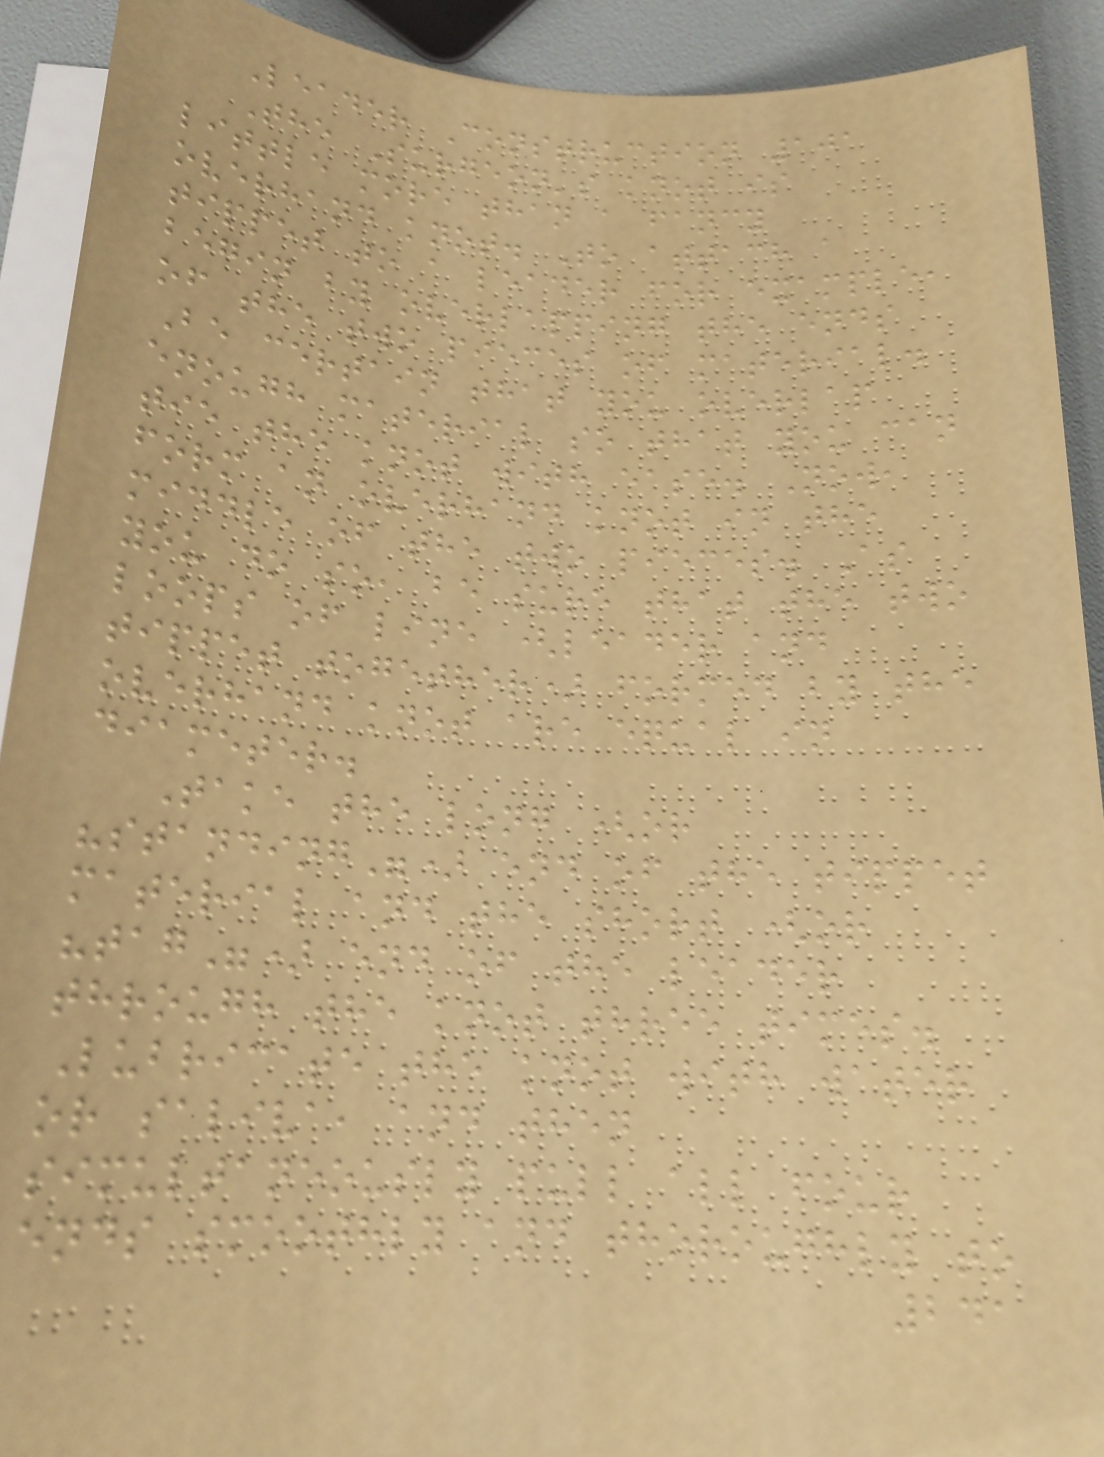Leader Construction 101
The Surgeon's knot is
little more than a fancy
overhand knot. To attach a
tippet to a leader for example,
begin by overlapping the ends
of the two pieces of material.
Be certain that you overlap
enough material so that you can
tie the knot with ease. Now,
form an overhand knot in the
middle of the two pieces. As
you do so, be sure that the two
loops of line (leader and
tippet together) formed by the
overhand knot are equal in
diameter.
Take the long (or
"standing") end of the tippet
material and the short (or
"tag") end of the leader
through the knot three times.
Lubricate the knot with water
or saliva, and then
simultaneously pull all four
ends smoothly and thoroughly to
241
